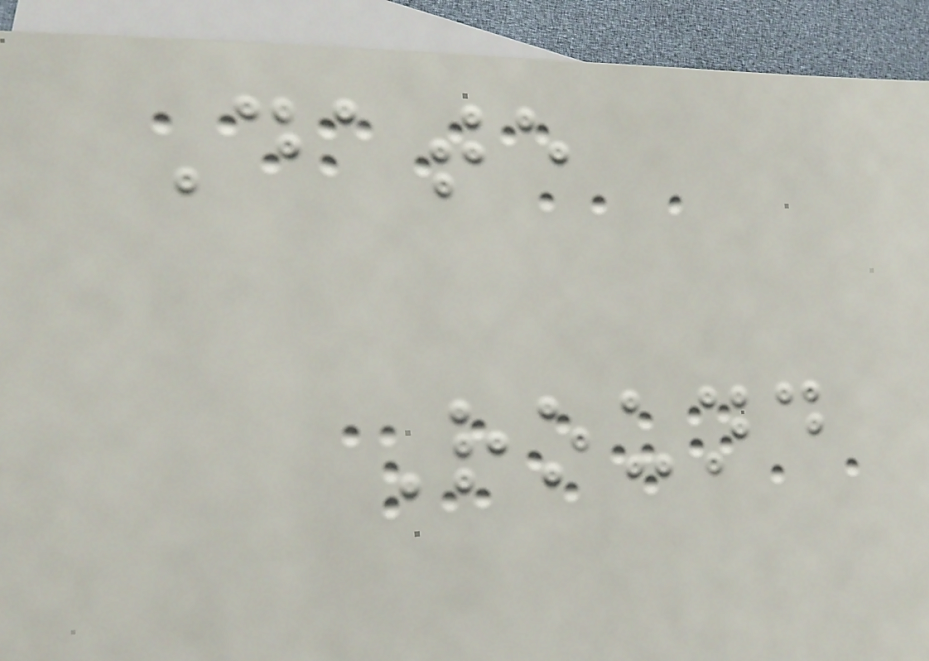Date
Round
